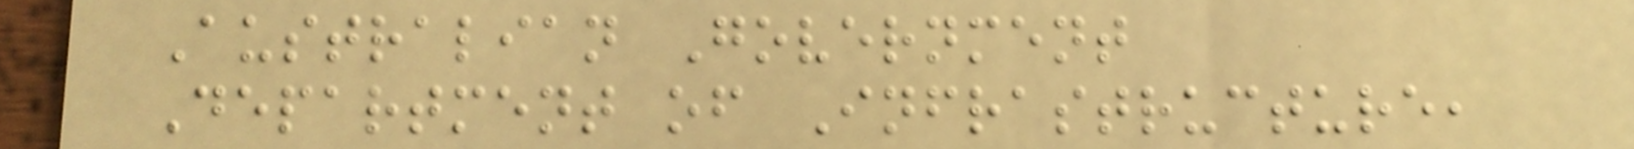Australian Government
Department of Infrastructure,
